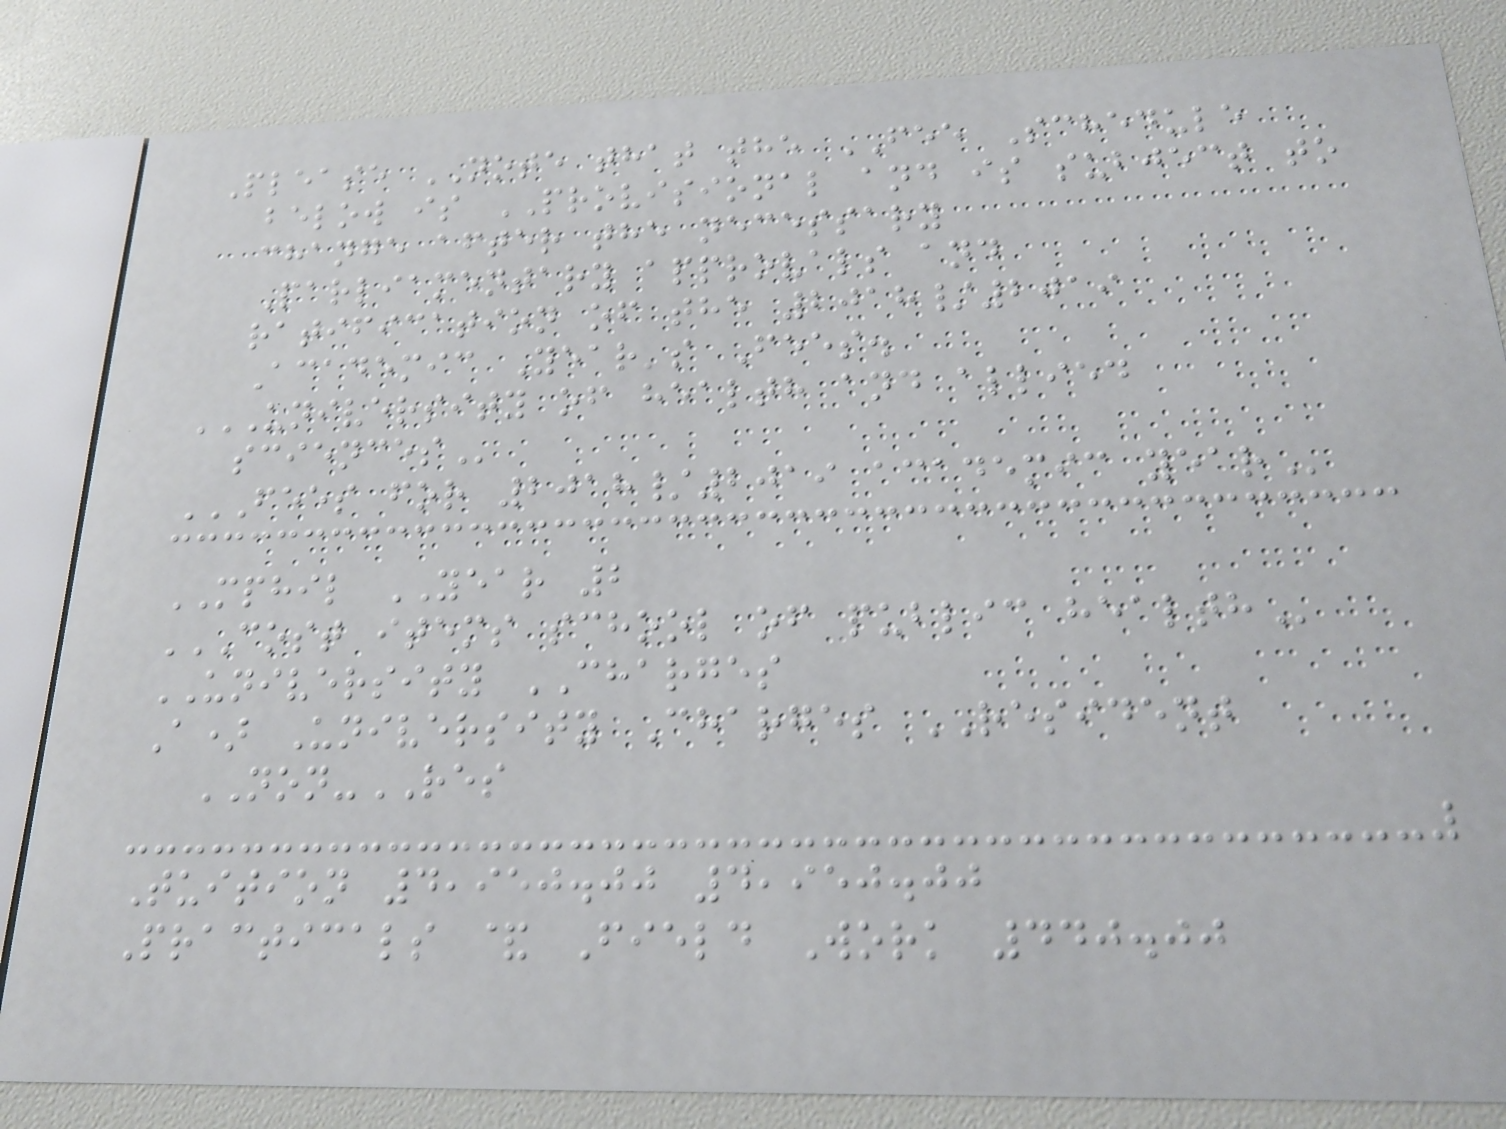Please NOTE that the FEE Schedule
below is PROVISIONAL and is subject to
change after the necessary
Parliamentary approvals and
ratification of the 2018/2019
Academic Year's Fees.
UNIVERSITY OF HEALTH AND ALLIED
SCIENCES
FEES FOR 2018/2019 ACADEMIC YEAR
MPHIL YEAR 2
COST ITEMS SCHOOL OF PUBLIC HEALTH
UNIVERSITY CHARGES
A) University Charges RESIDENT
NON-RES
Tuition 4,950.00 4,950.00
Practicals & Field Work 440.00
